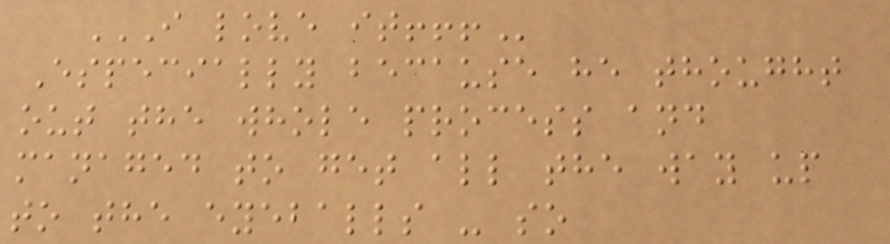I LOVE IT!!!
Especially because he thought
out the whole process and
managed to get all the way up
to the eyeballs - so
